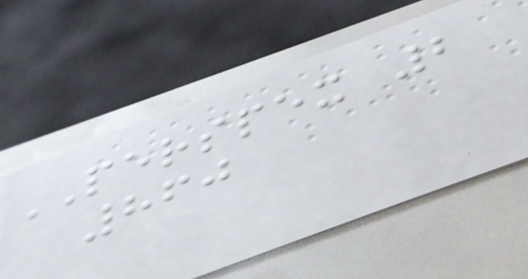PERSPEX 2
860
